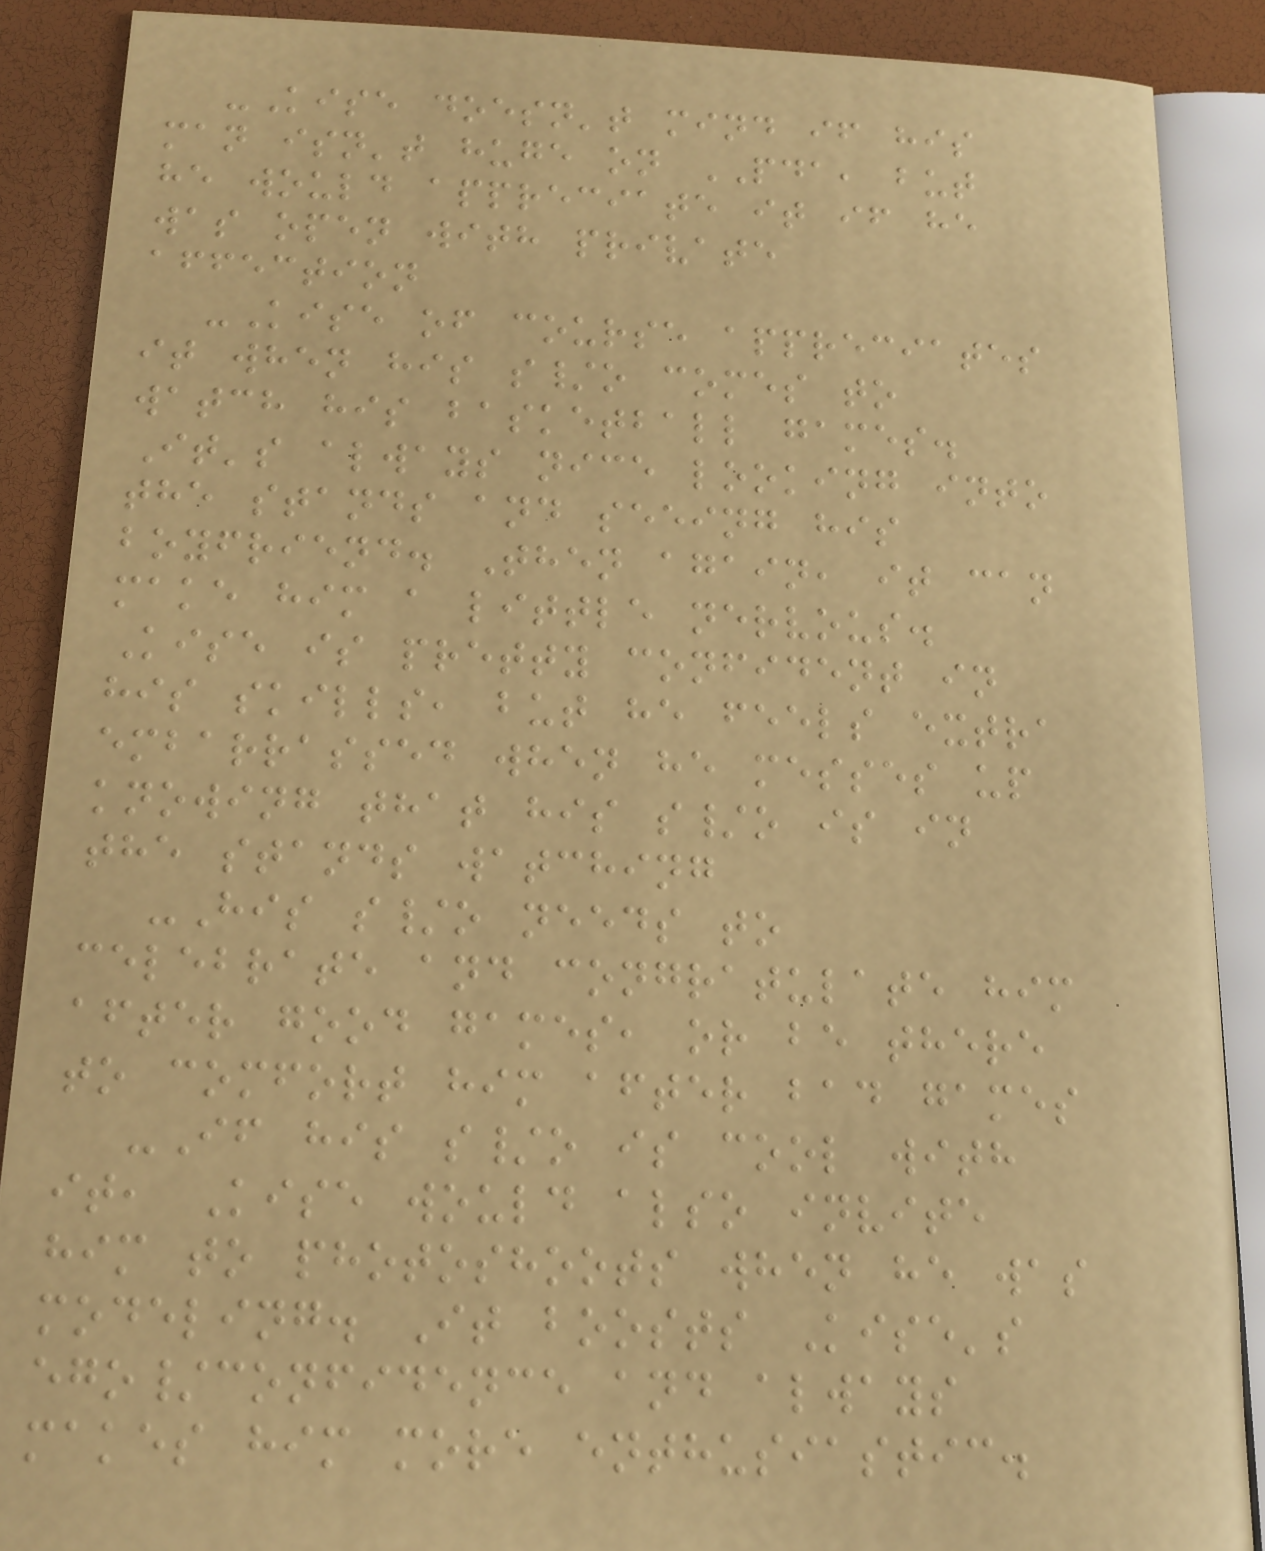-Kise doesn't mind if his
man isn't huge on PDA, but
he would appreciate it if he
was open with private
affection
-Kise of course appreciates
it when his s/o comes to
watch his basketball games.
It's always nice looking into
the stands and seeing his
boyfriend. Then again, it can
make him a little nervous.
Kise is pretty confident in
his skills, but he feels extra
embarrassed when he messes up
knowing that his s/o is in
the stands watching
-His s/o needs to
celebrate and congratulate him
after good games, or be there
to comfort him after bad games
-If his s/o is cool with
it, Kise would also invite
him to photoshoots when he was
modeling. It boosts Kise's
ego/confidence and always
makes him more enthusiastic.
